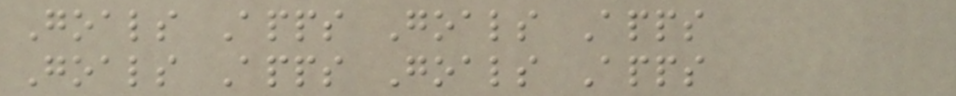Goals Apps Goals Apps
Goals Apps Goals Apps
